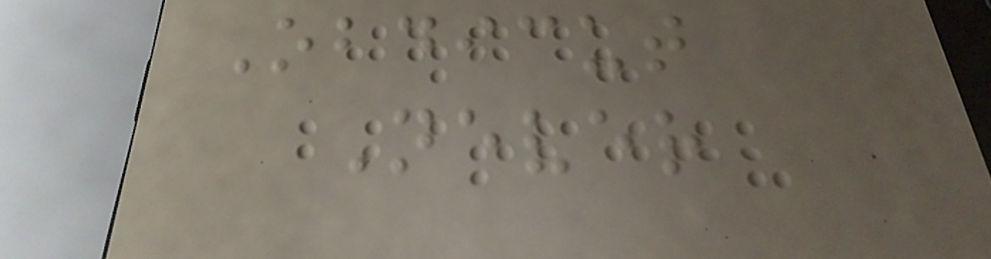Obdicut
Never
